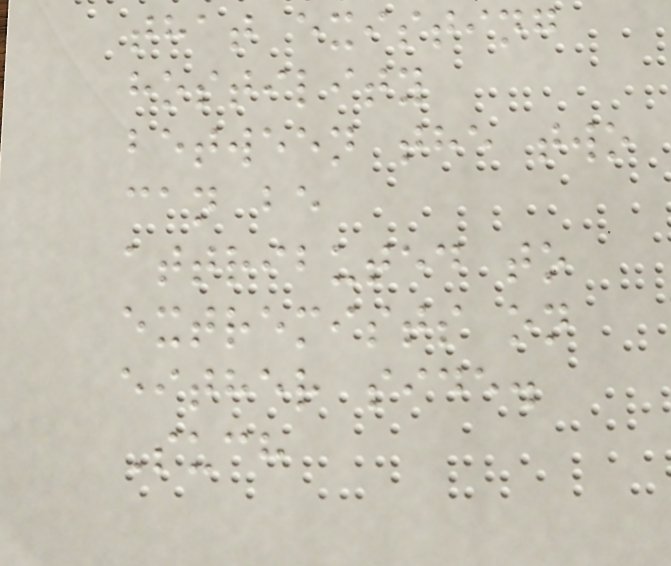that existing
hostility
between the two
can be
attributed to
extremists on
either side.
Such
